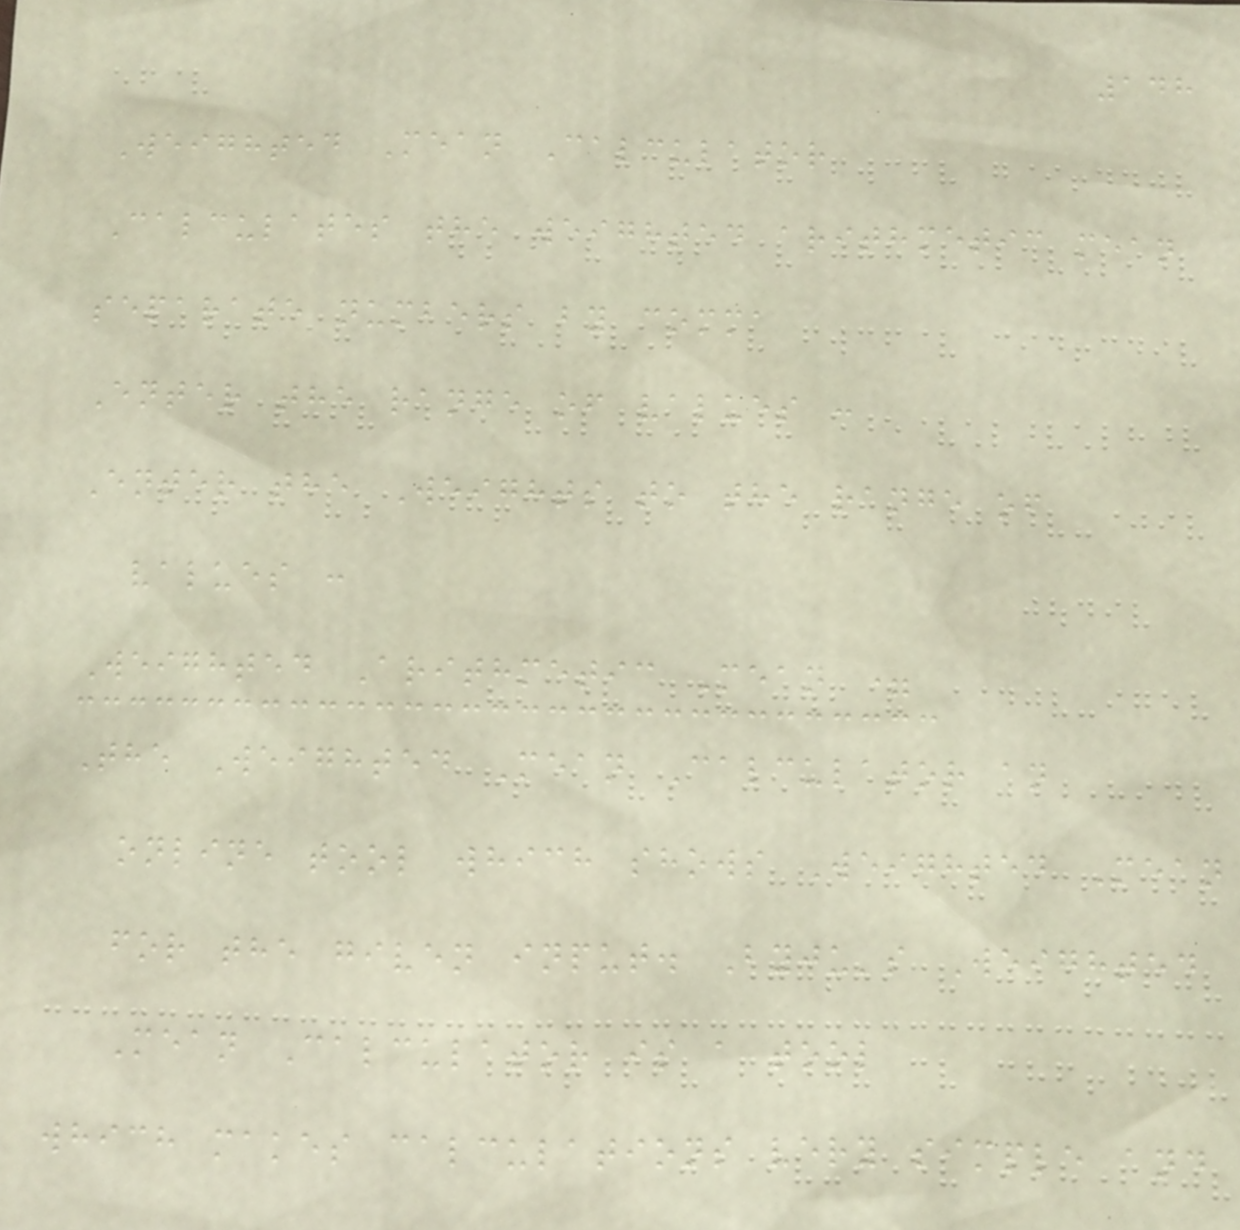148
Weighted Mean Calculator
Calculates the weighted arithmetic mean
separate numbers by comma
Enter the range of values :
Enter the Weights to the range of
values :
Weighted Arithmetic Mean =
The Weighted Mean Calculator an
online tool which shows Weighted Mean
for the given input. Byju's Weighted
Mean Calculator is a tool
which makes calculations very simple and
